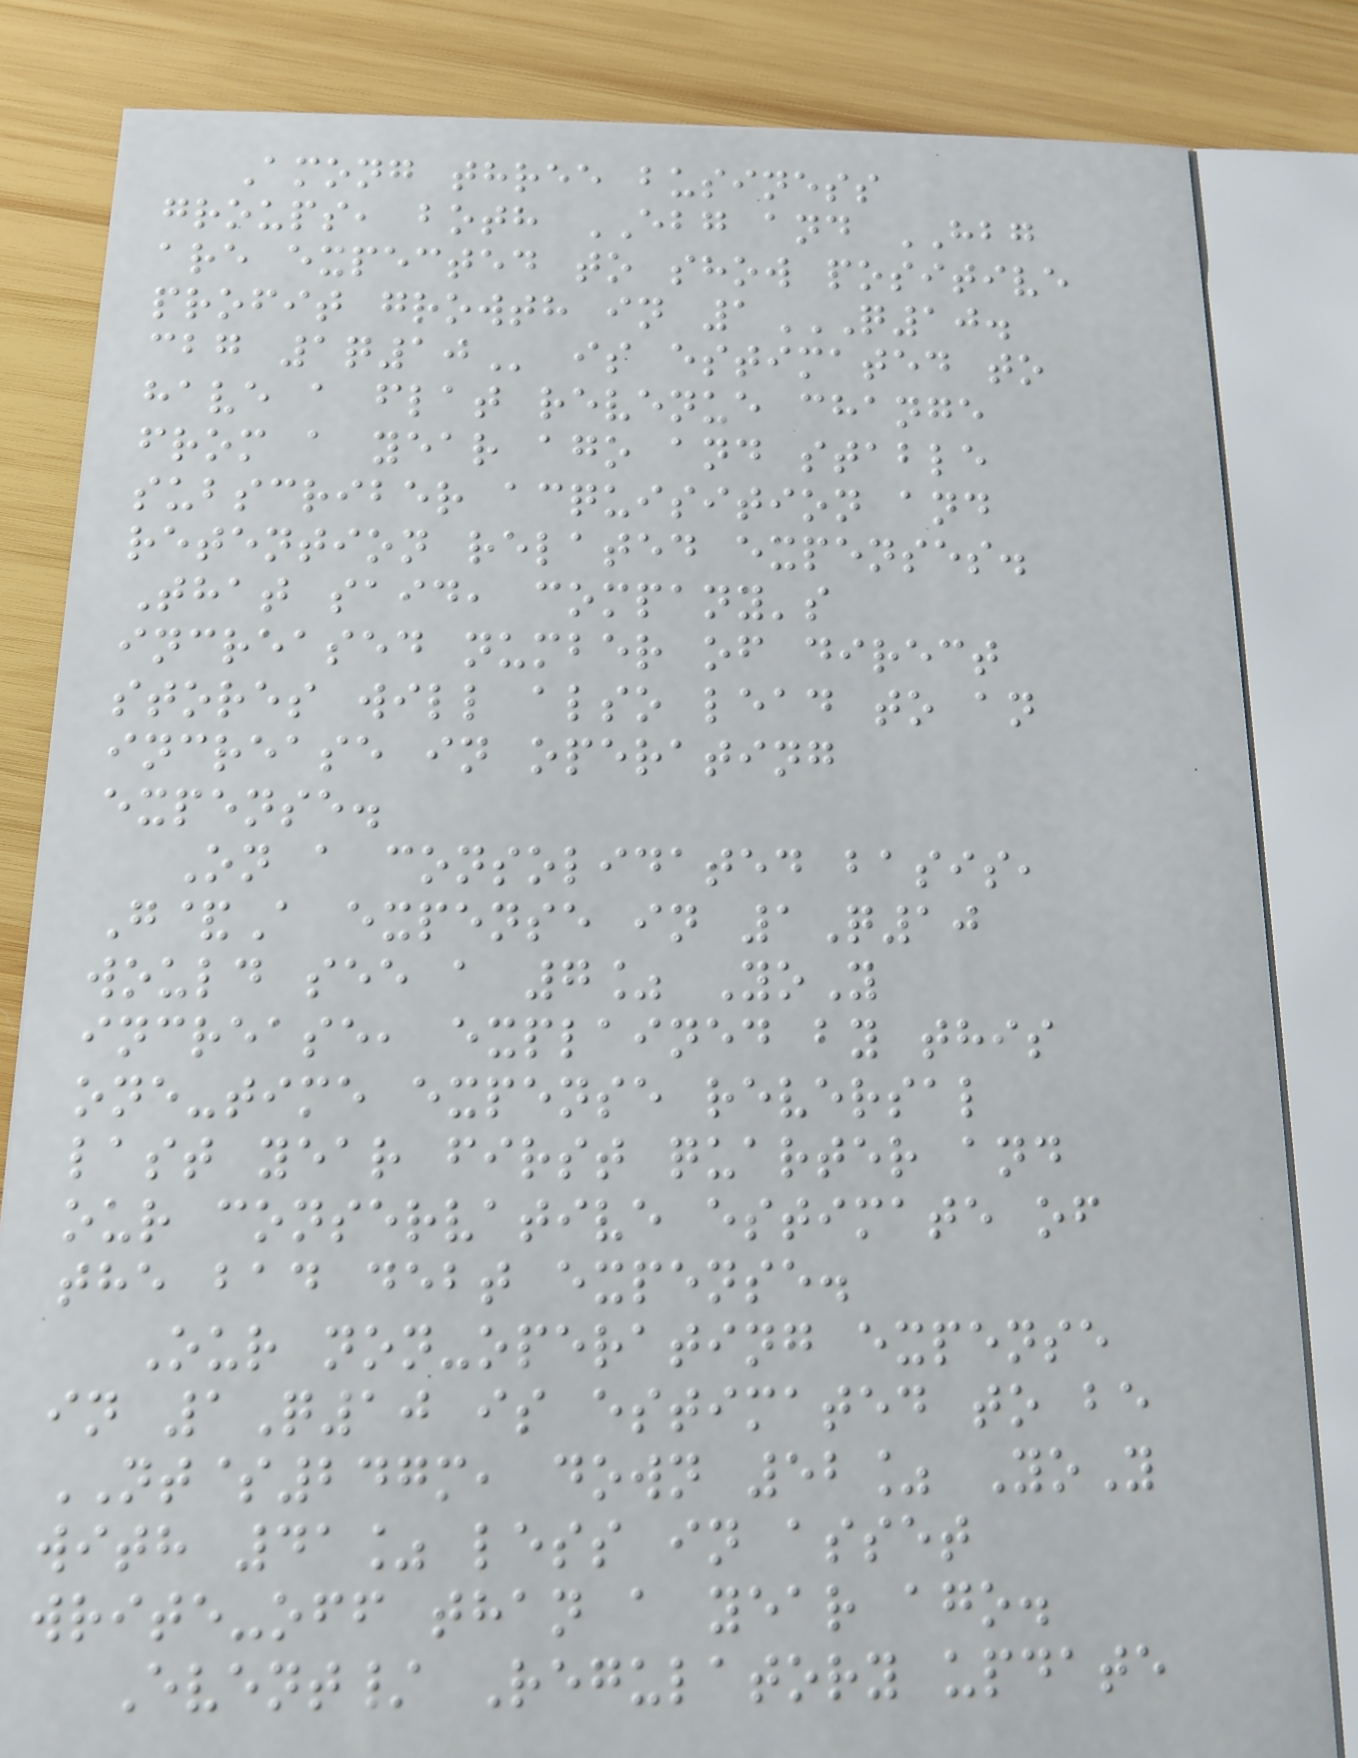Among three business
groups, both EBG and HBG
are expected to show positive
profit growth in 1Q10.
CBG 1Q10 is estimated to
have a flat revenue change
from a year ago and stable
subscriber acquisition and
retention related expenses.
That said, company's
increased number of direct
stores will also lead to an
increase in operating
expense.
On a consolidated basis,
G&A expense in 1Q10
would see a 7% YoY
increase, explained by this
one-time expense reversal
last year first quarter and
our conservative estimate of
the bad debt expense.
Our non-operating expense
in 1Q10 is estimated to be
NT$247m, down 52% YoY
with 41% less in asset
write-off than a year ago.
Event/ Regulatory update
